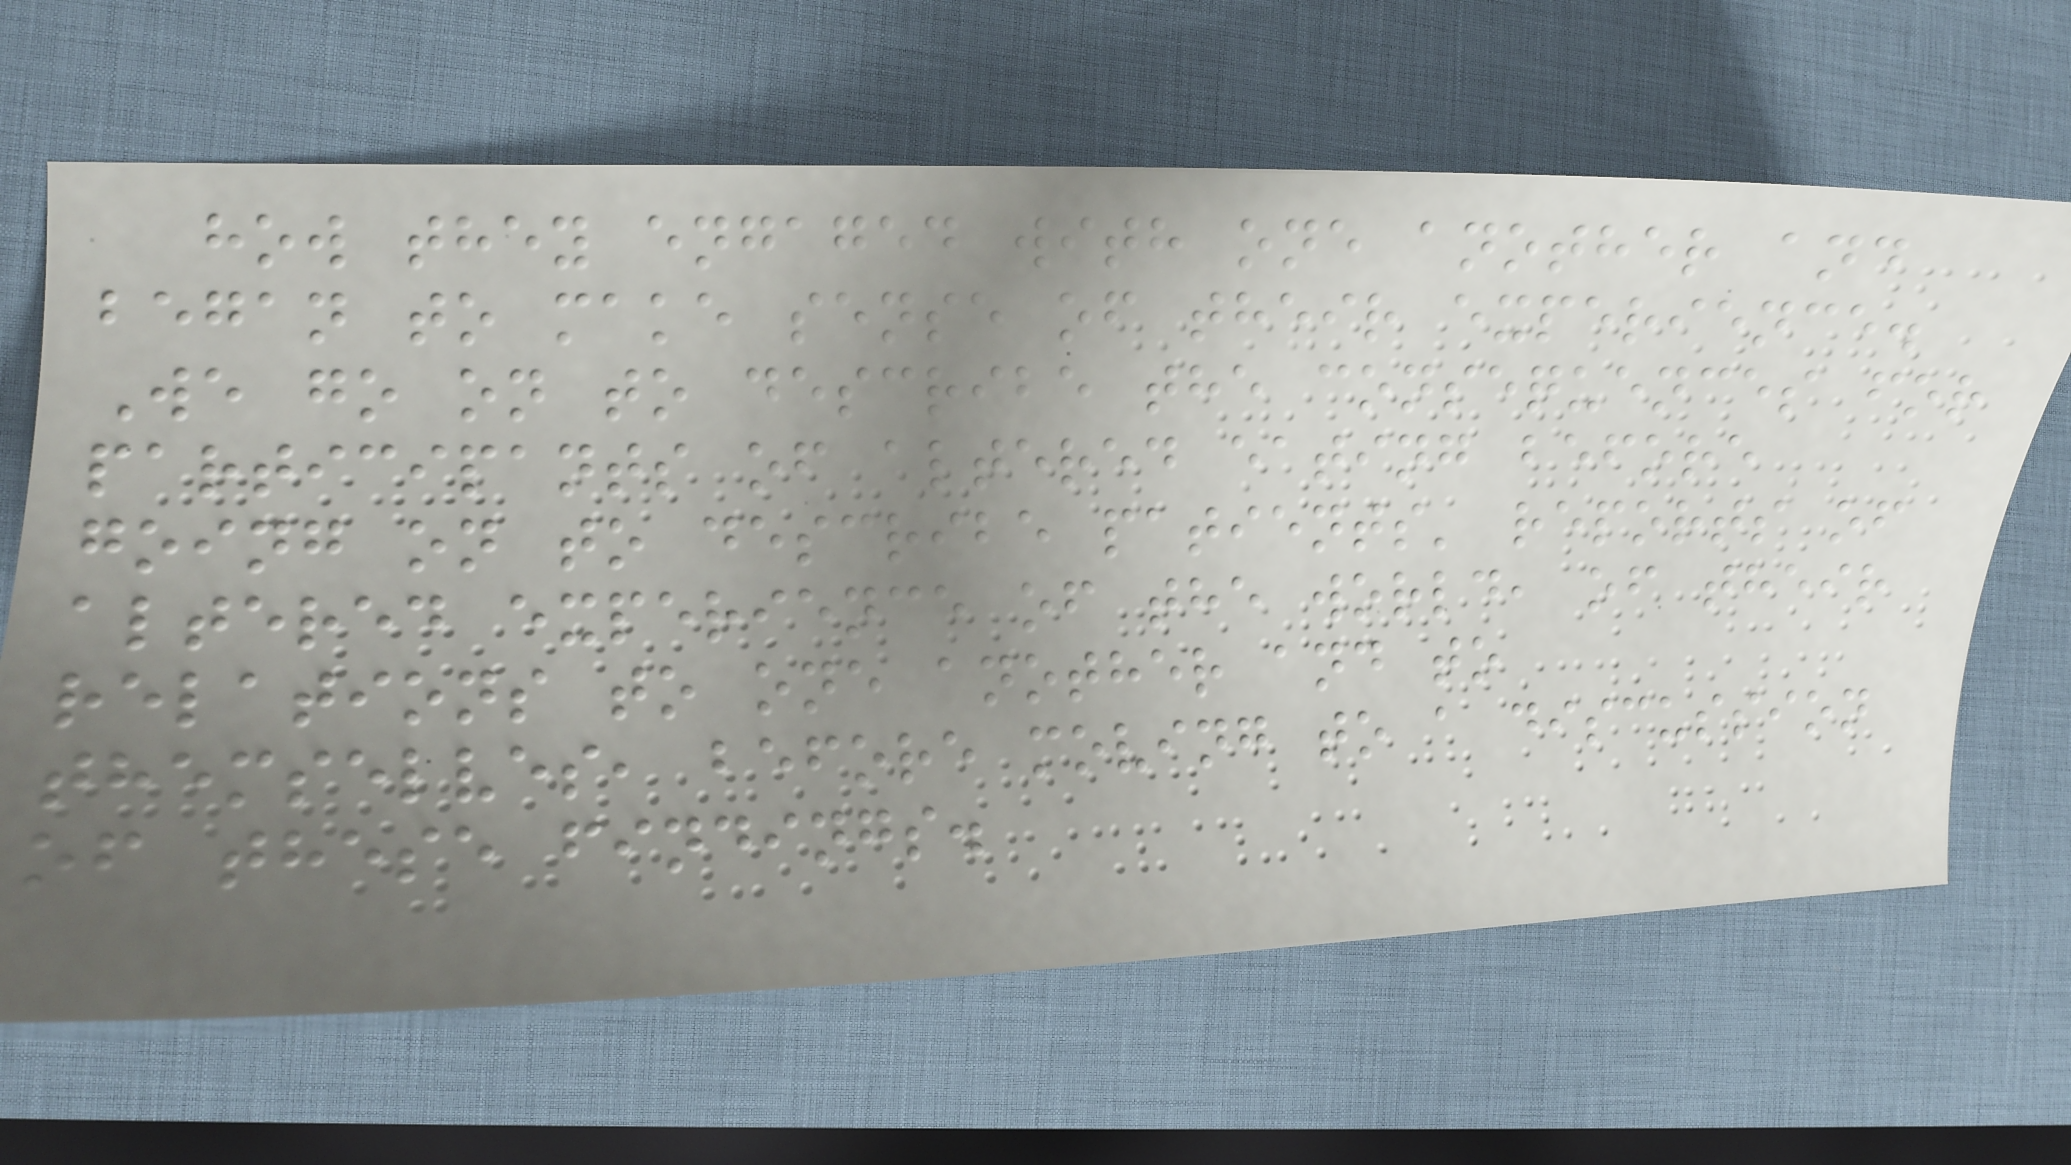how they engaged with one another and
began to make sense of their experience.
We go on to describe the consequences for
participants of altered eating before
going on to describe patients' reports of
altered experience of the world, of their
relations to one another and to
themselves, before moving to a discussion
of these findings.
